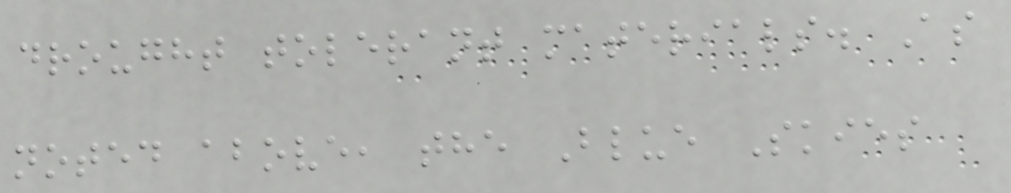drought tolerant materials. As
noted above, the Blue Skies
